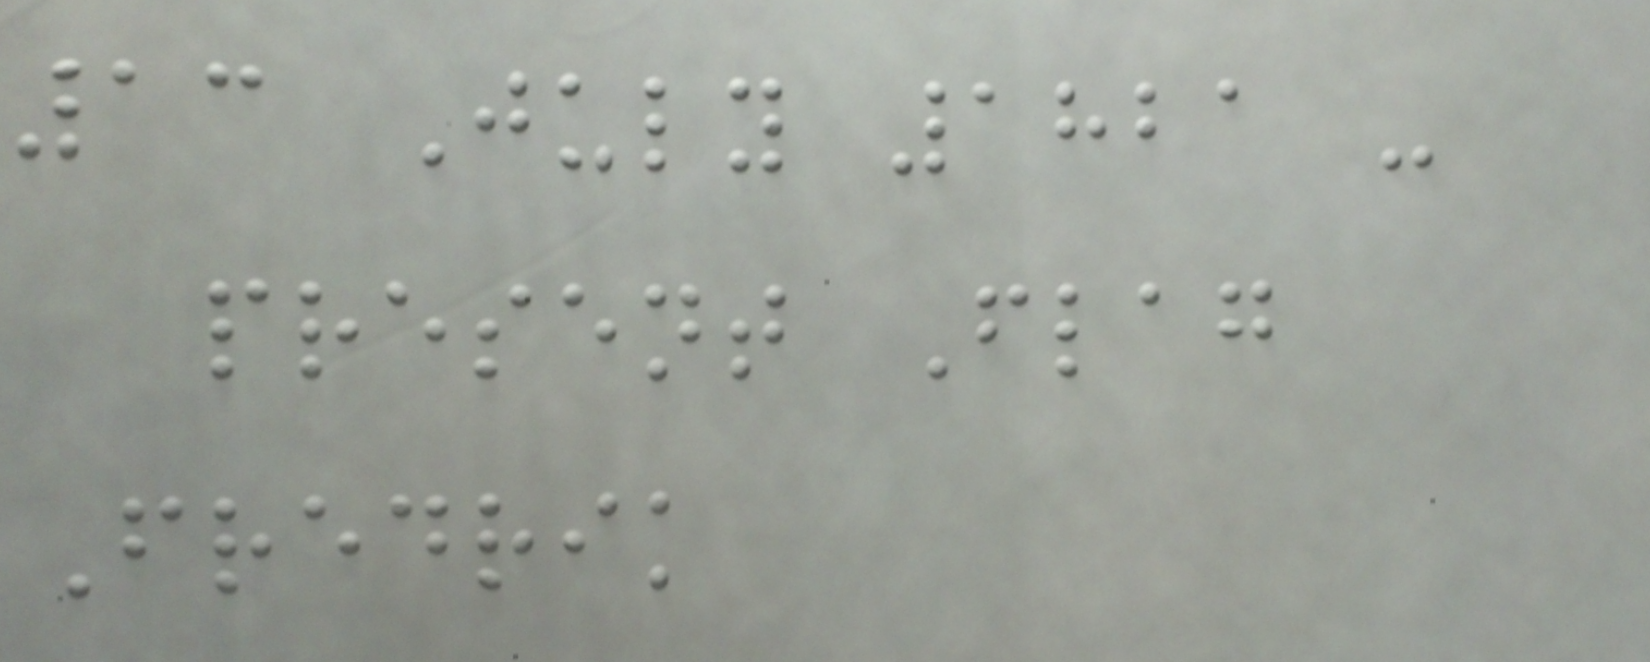13 July 1821 -
present Flag
Fredrik
